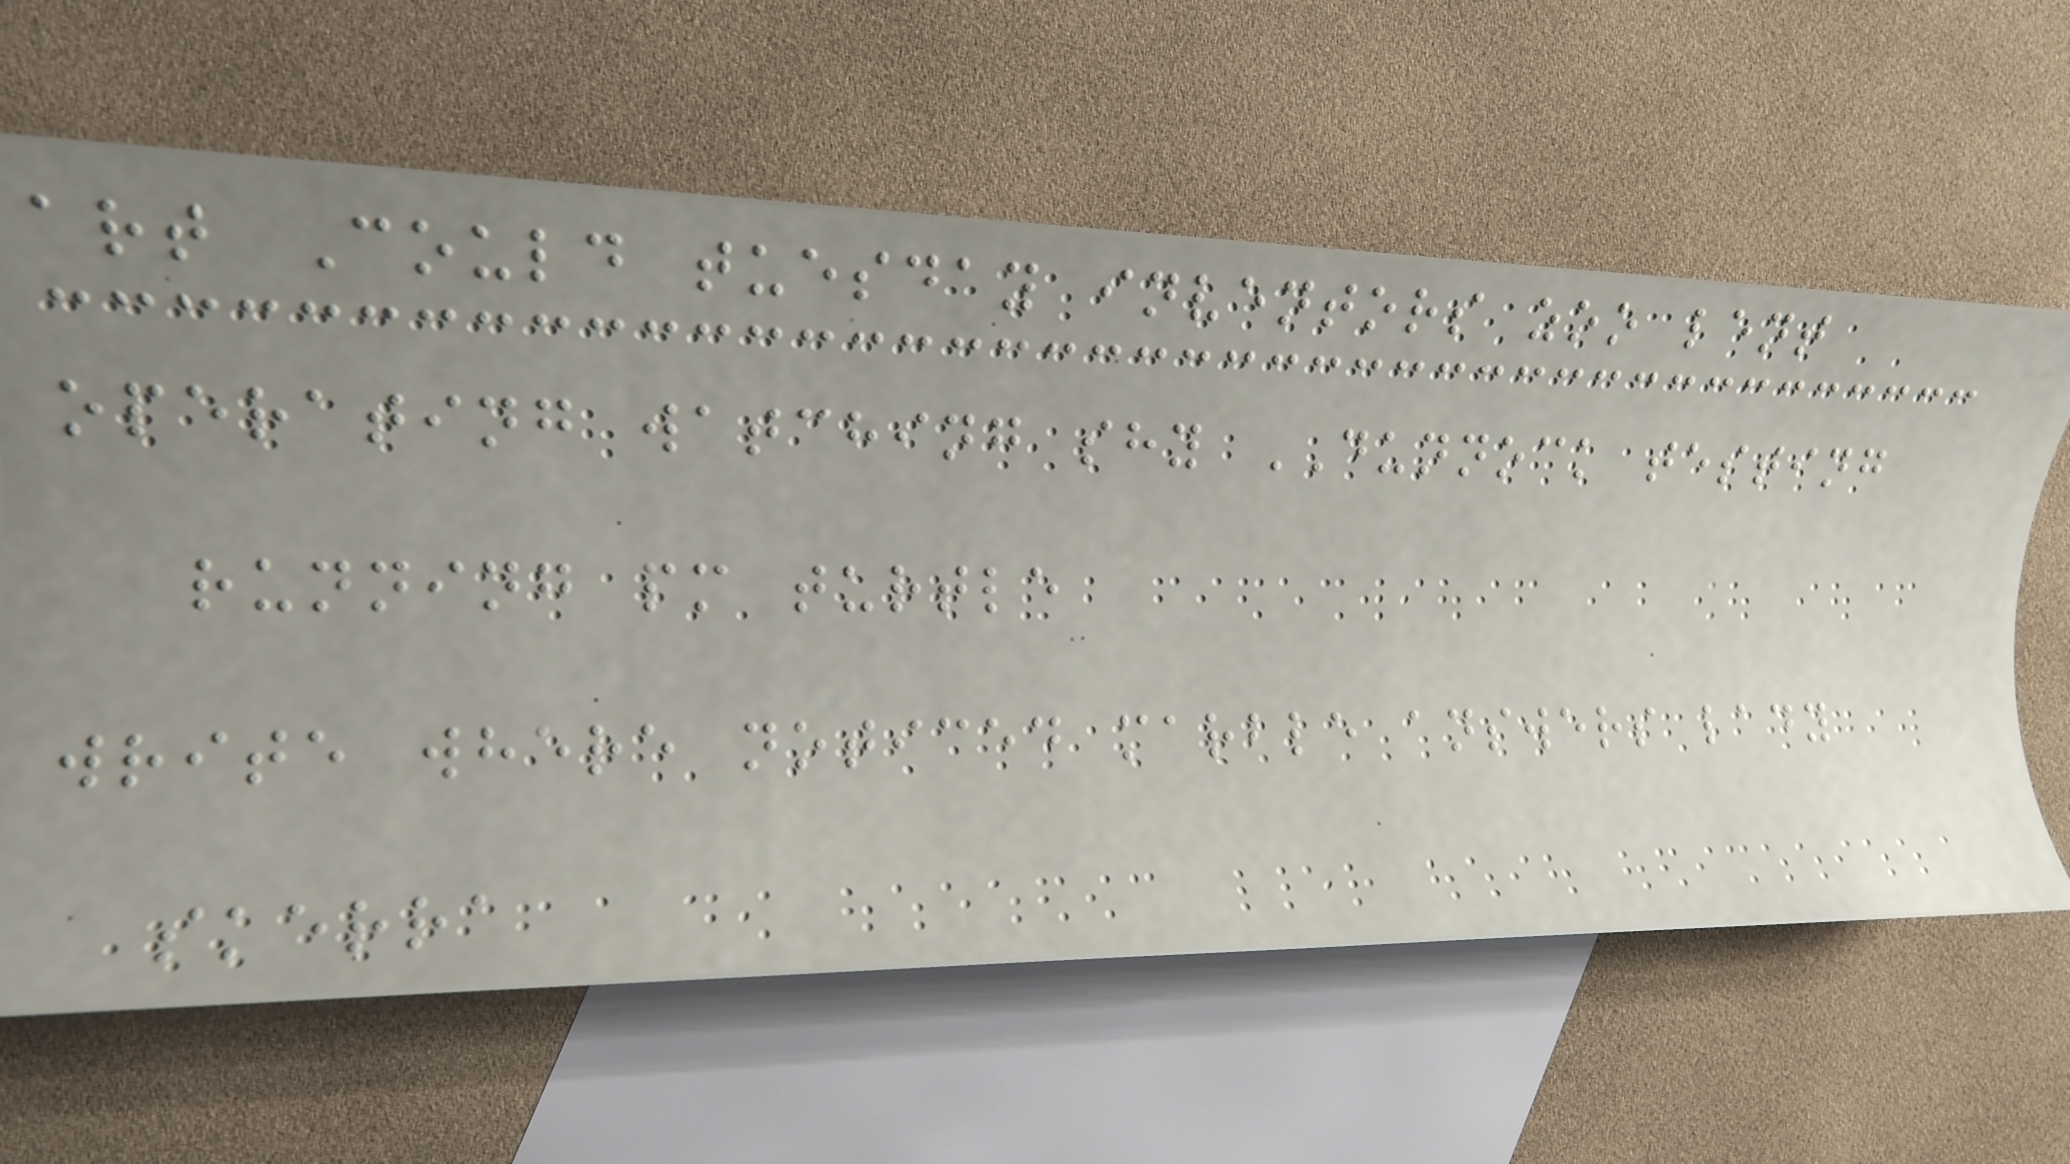art Could tuesday inventors zoo lent
operating watching shy DUNNOCK testing
running pm turtle
write where noticed marble answers lady
skerra
